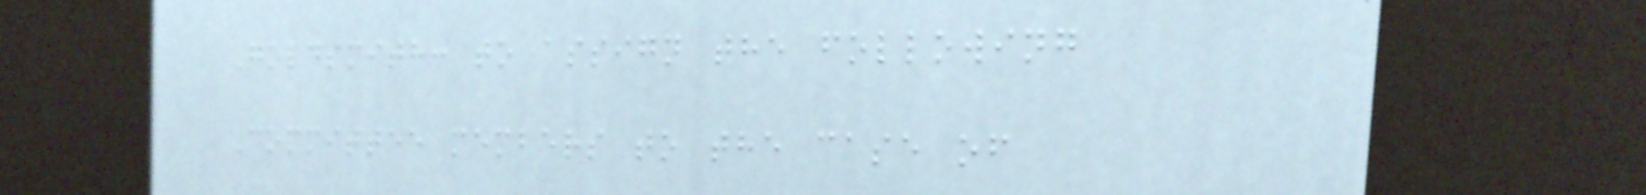Goldsmith: to assign the following
Committee members to the case of
